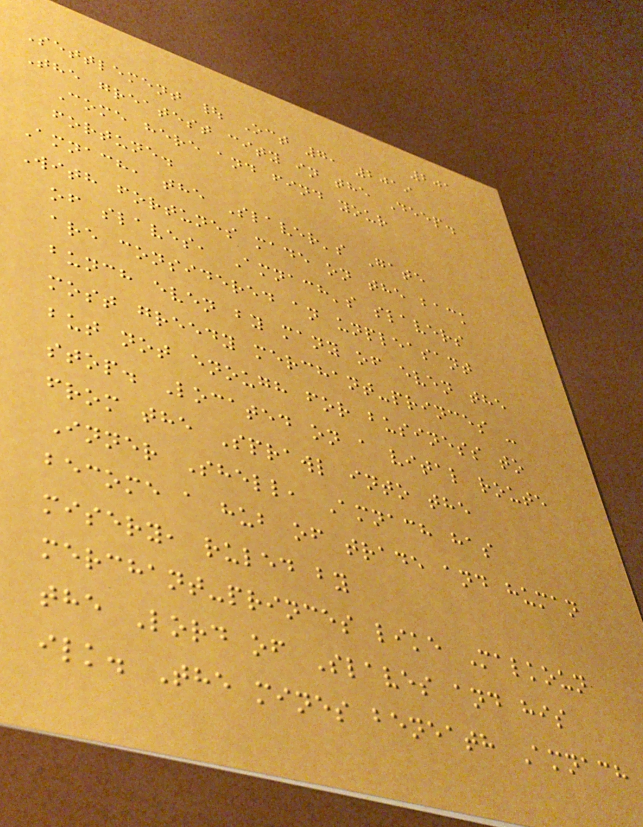201
Settlement | Oct 7, 2019
The greatest city in the Deep.
Come here and find your
fortune.
Amnach, the Slaver's Gate
With fortunes made on the back
of slaves, Amnach's slavers
are considered an unpleasant
bunch even by many of even the
most greedy merchant-princes -
but not enough for business to
stop. Located on a vital route
from the Sprawl into the
Inner Shell, Amnach has
become a hub of trade and human
misery, ruled by
merchant-princes like Malkoun
the Lord of Slaves and his
ilk. The mines beneath Amnach
